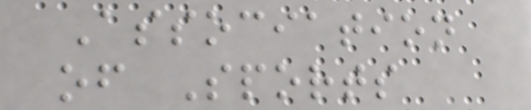Association
of Sports
